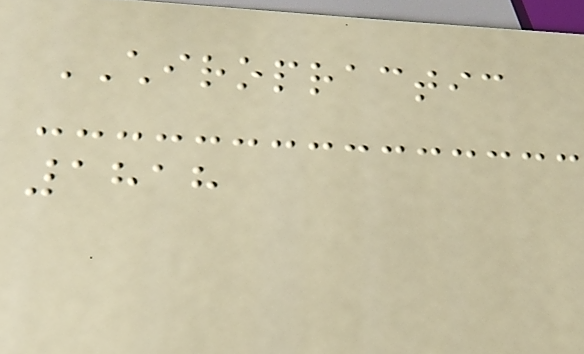CHIROPRACTIC
1818
